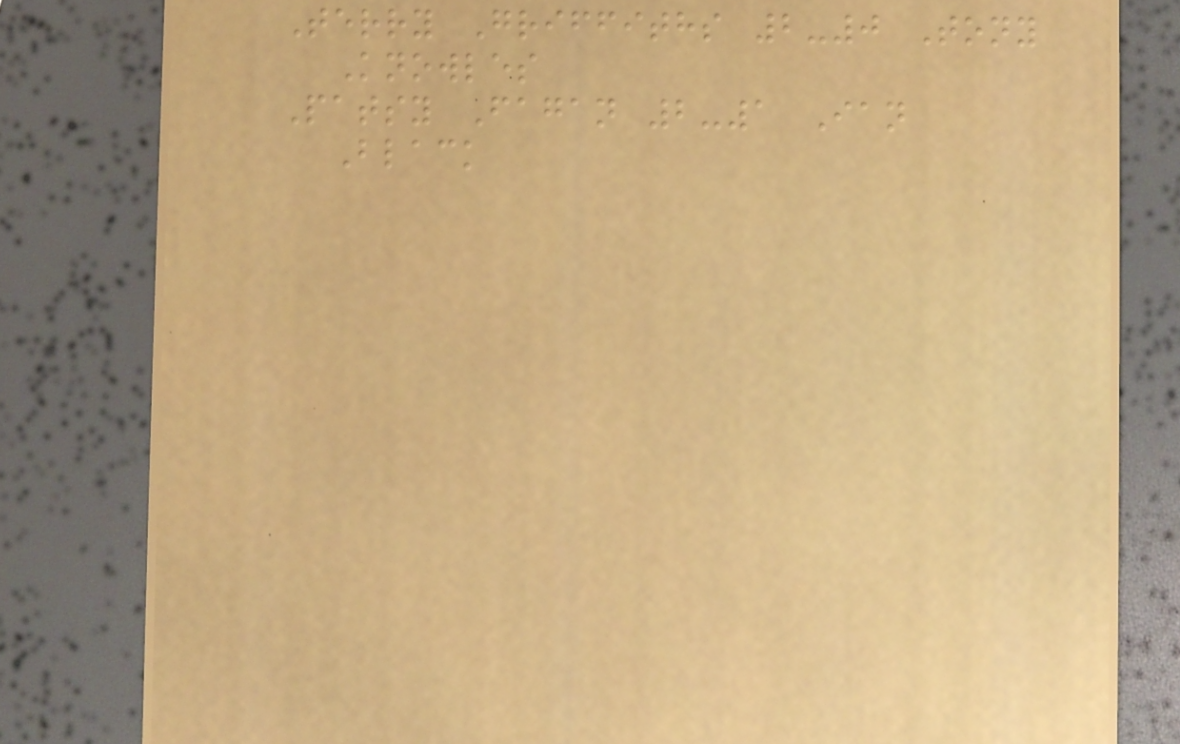Terry Griffiths 2-0 Tony
Knowles
Patsy Fagan 2-1 Ian
Black
